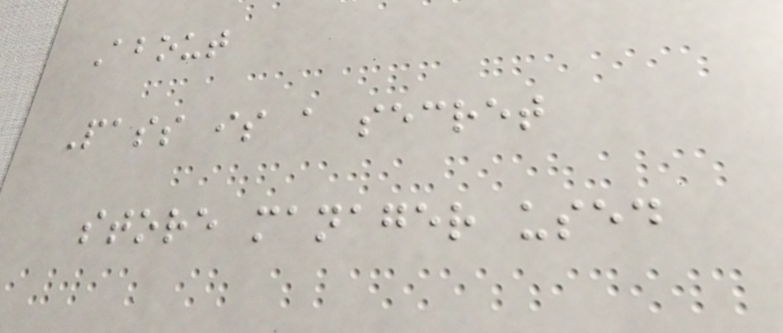About
Pass is a secret
store manager used
